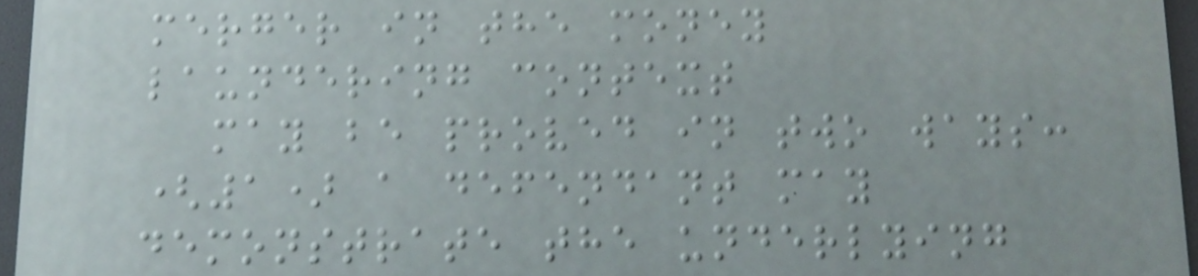merger in the money
laundering context
may be proved in two ways:
(1) a defendant may
demonstrate the underlying
